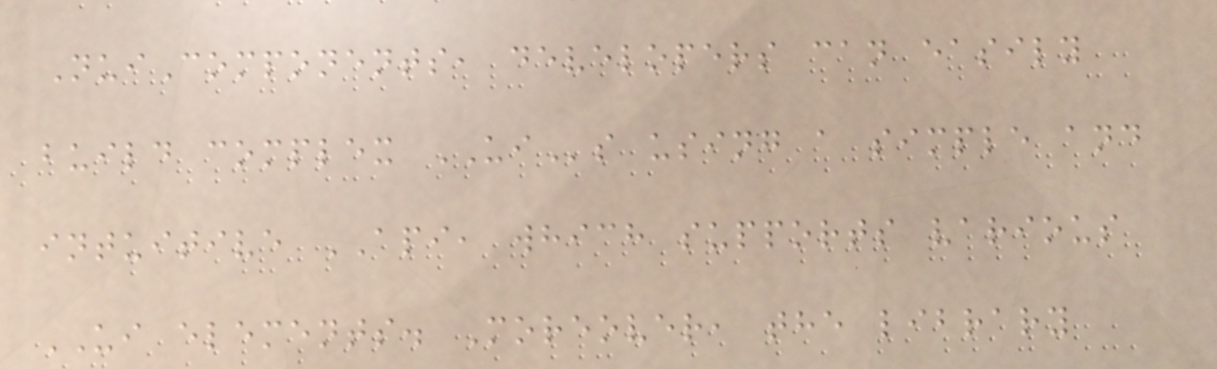NuiComponents, developers can easily
build complex UIs using a simple and
intuitive API, which supports various
UI elements. Moreover, the library
